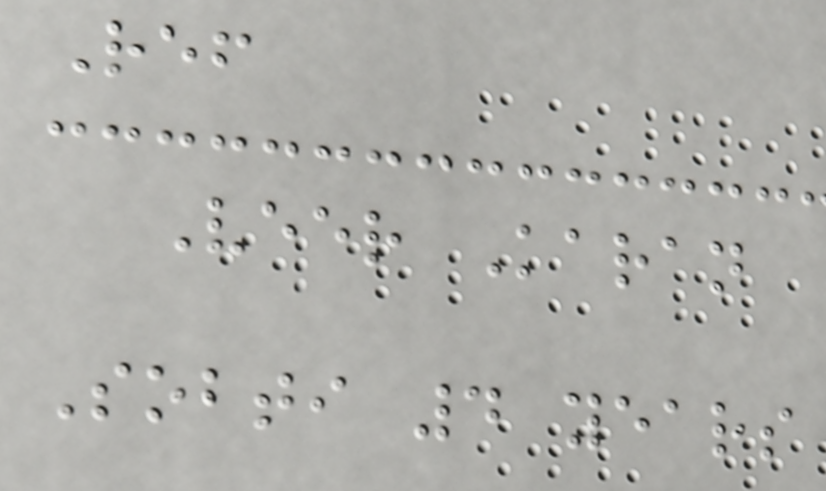Ref
Veer Karan
Sobti 4 years
